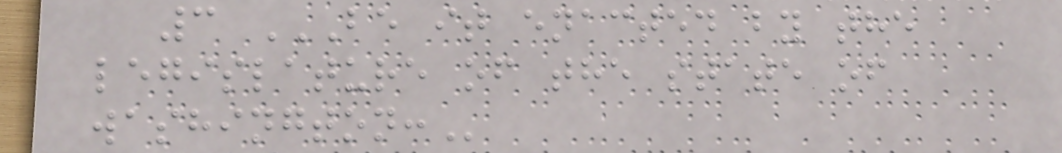3 BE IT ENACTED BY THE
LEGISLATURE OF THE STATE OF
WASHINGTON:
